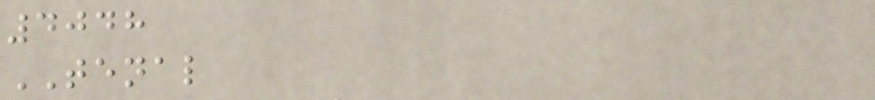4048
TENAL
